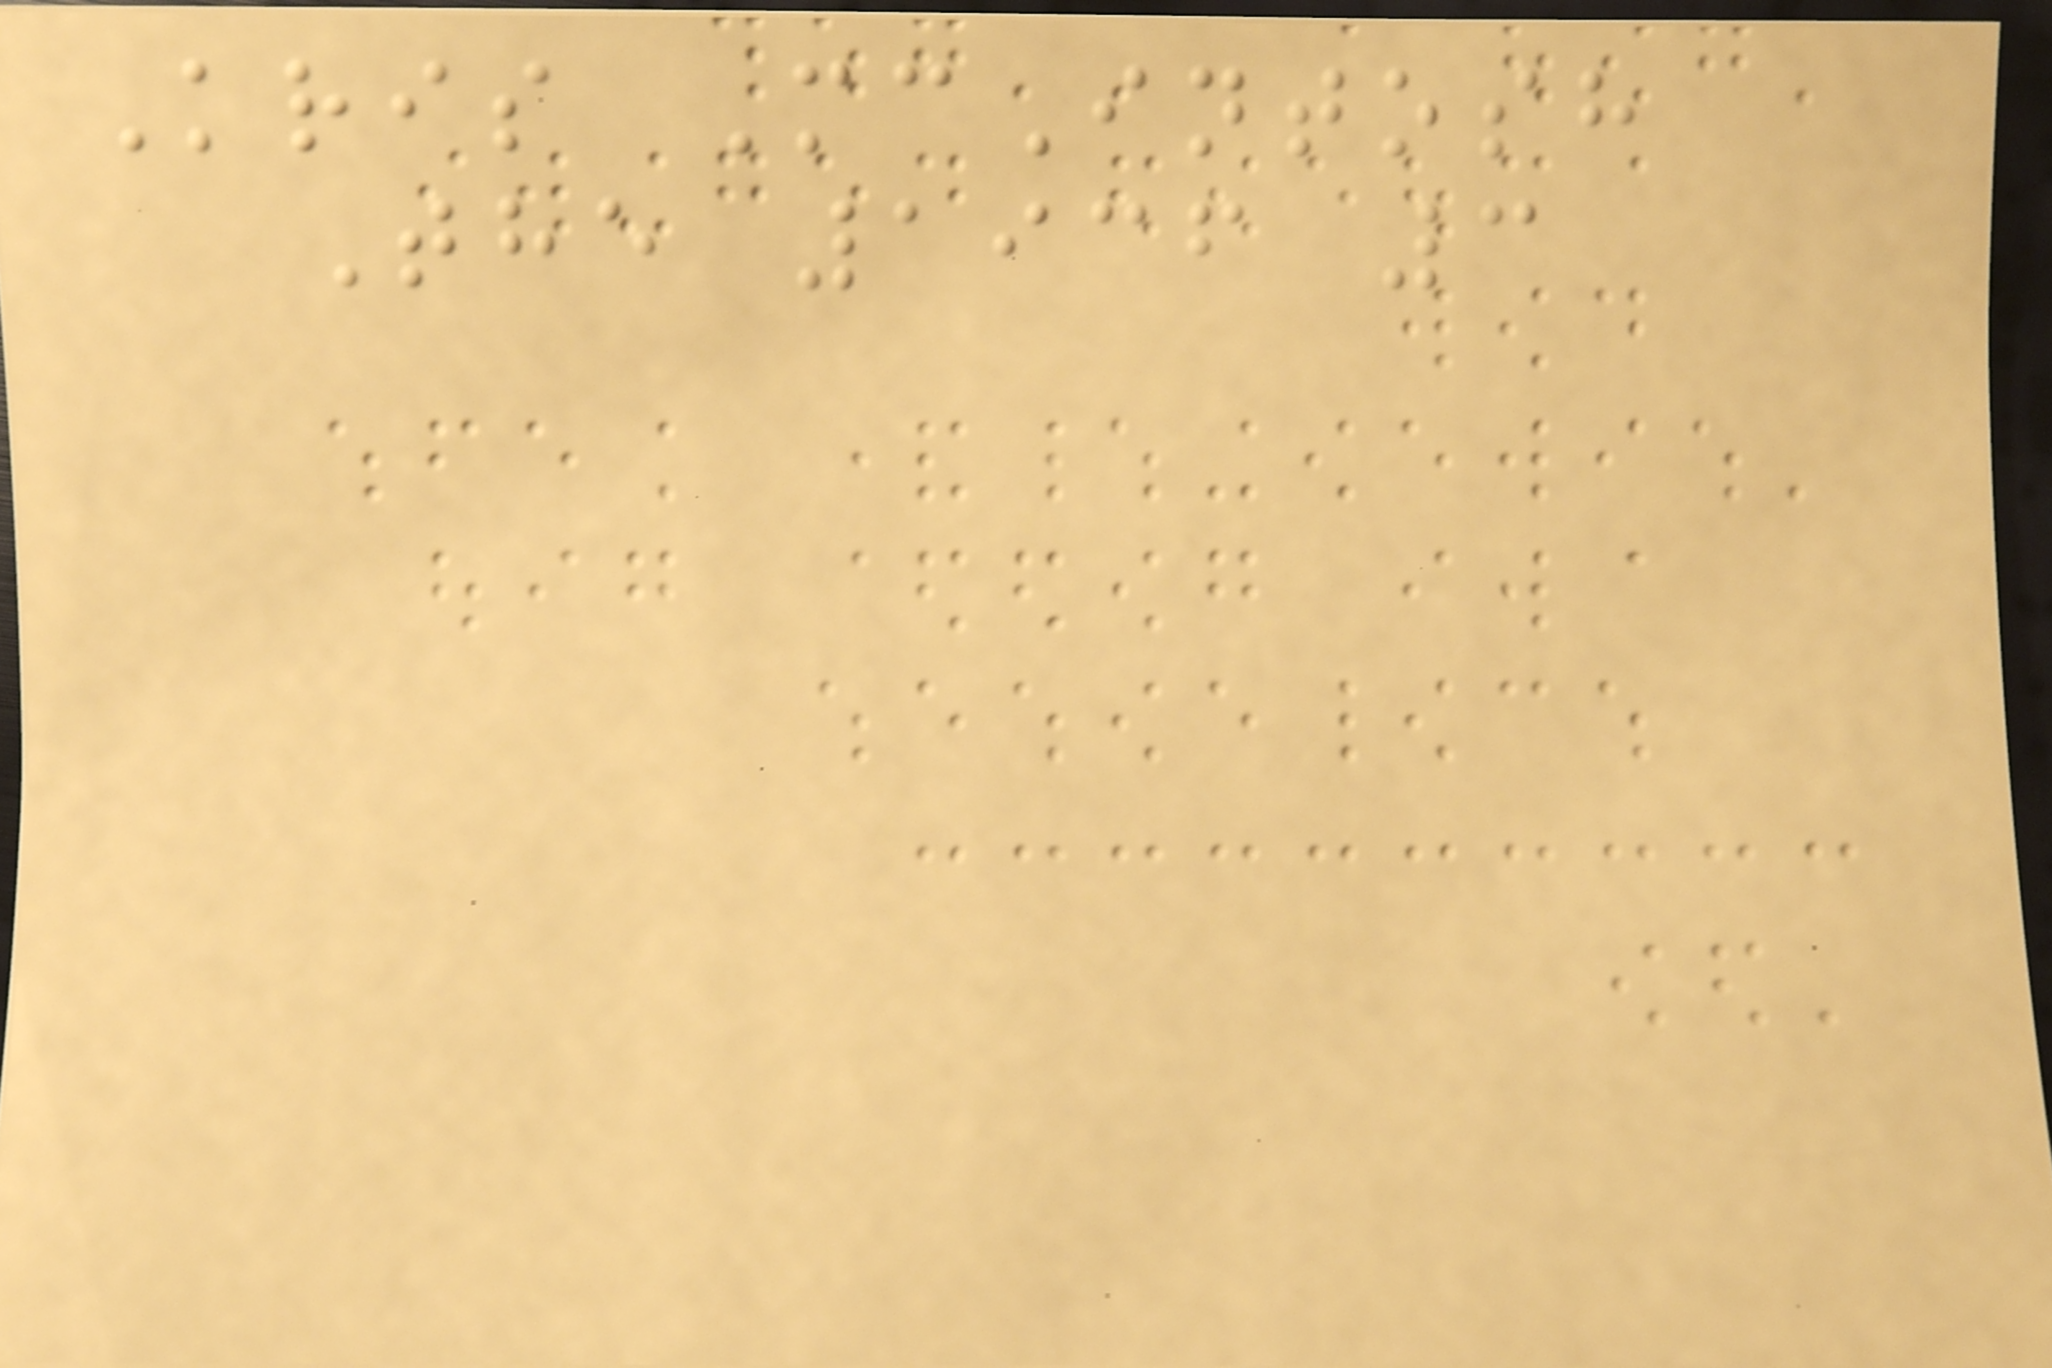Kris McIntosh
The 1936 3
